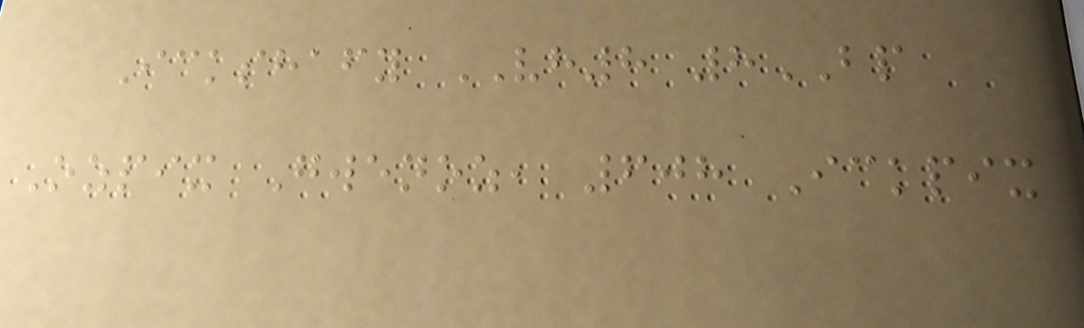Ickshafy VH8 8BP
Ozpix Gwenoz, 608 Ickpix
